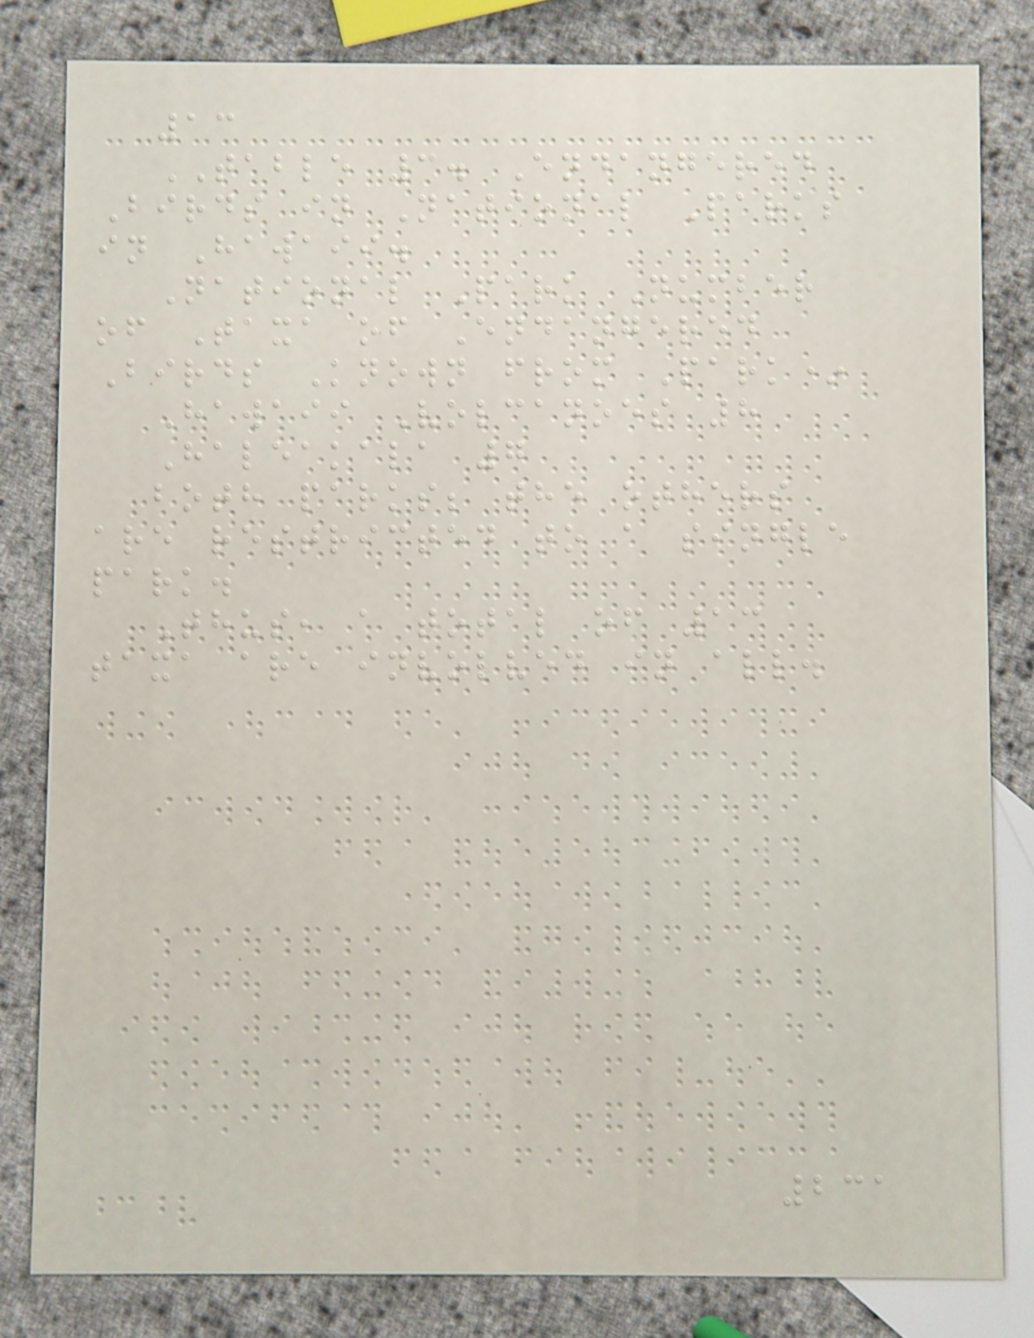13
TABLE 3. Endangered
Birds in National Parks
in Hawaii.
National Park Number
of Taxa of Endangered
Birds Known from Park*
Hawaii Volcanoes 8
Haleakala 7
both parks; the others
are restricted to a single
park.
Thus, a total of 13
taxa are involved in all.
231
